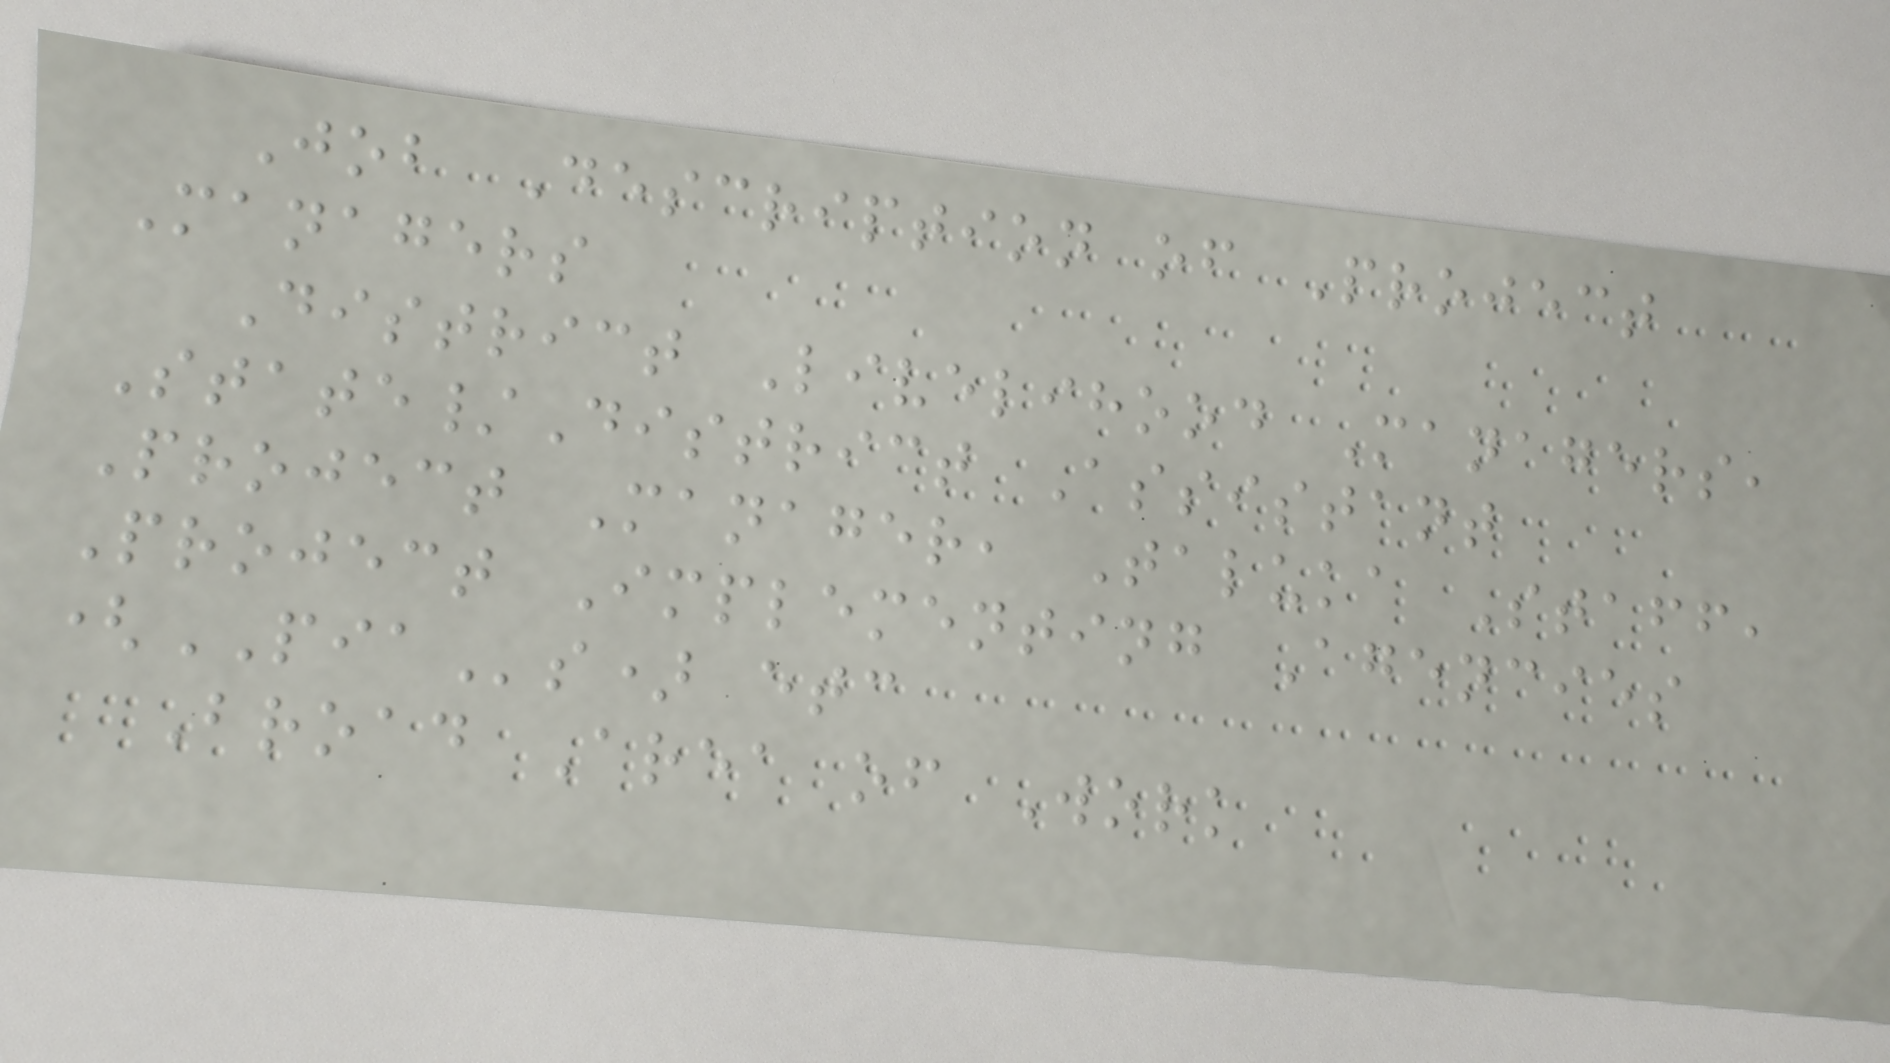Job Description of Project
Managers
District Livelihood Managers,
State/District Assistant
Project Manager, Taluka Staff,
Project Implementing Agencies
(PIAs) etc
Broad Area of Work
